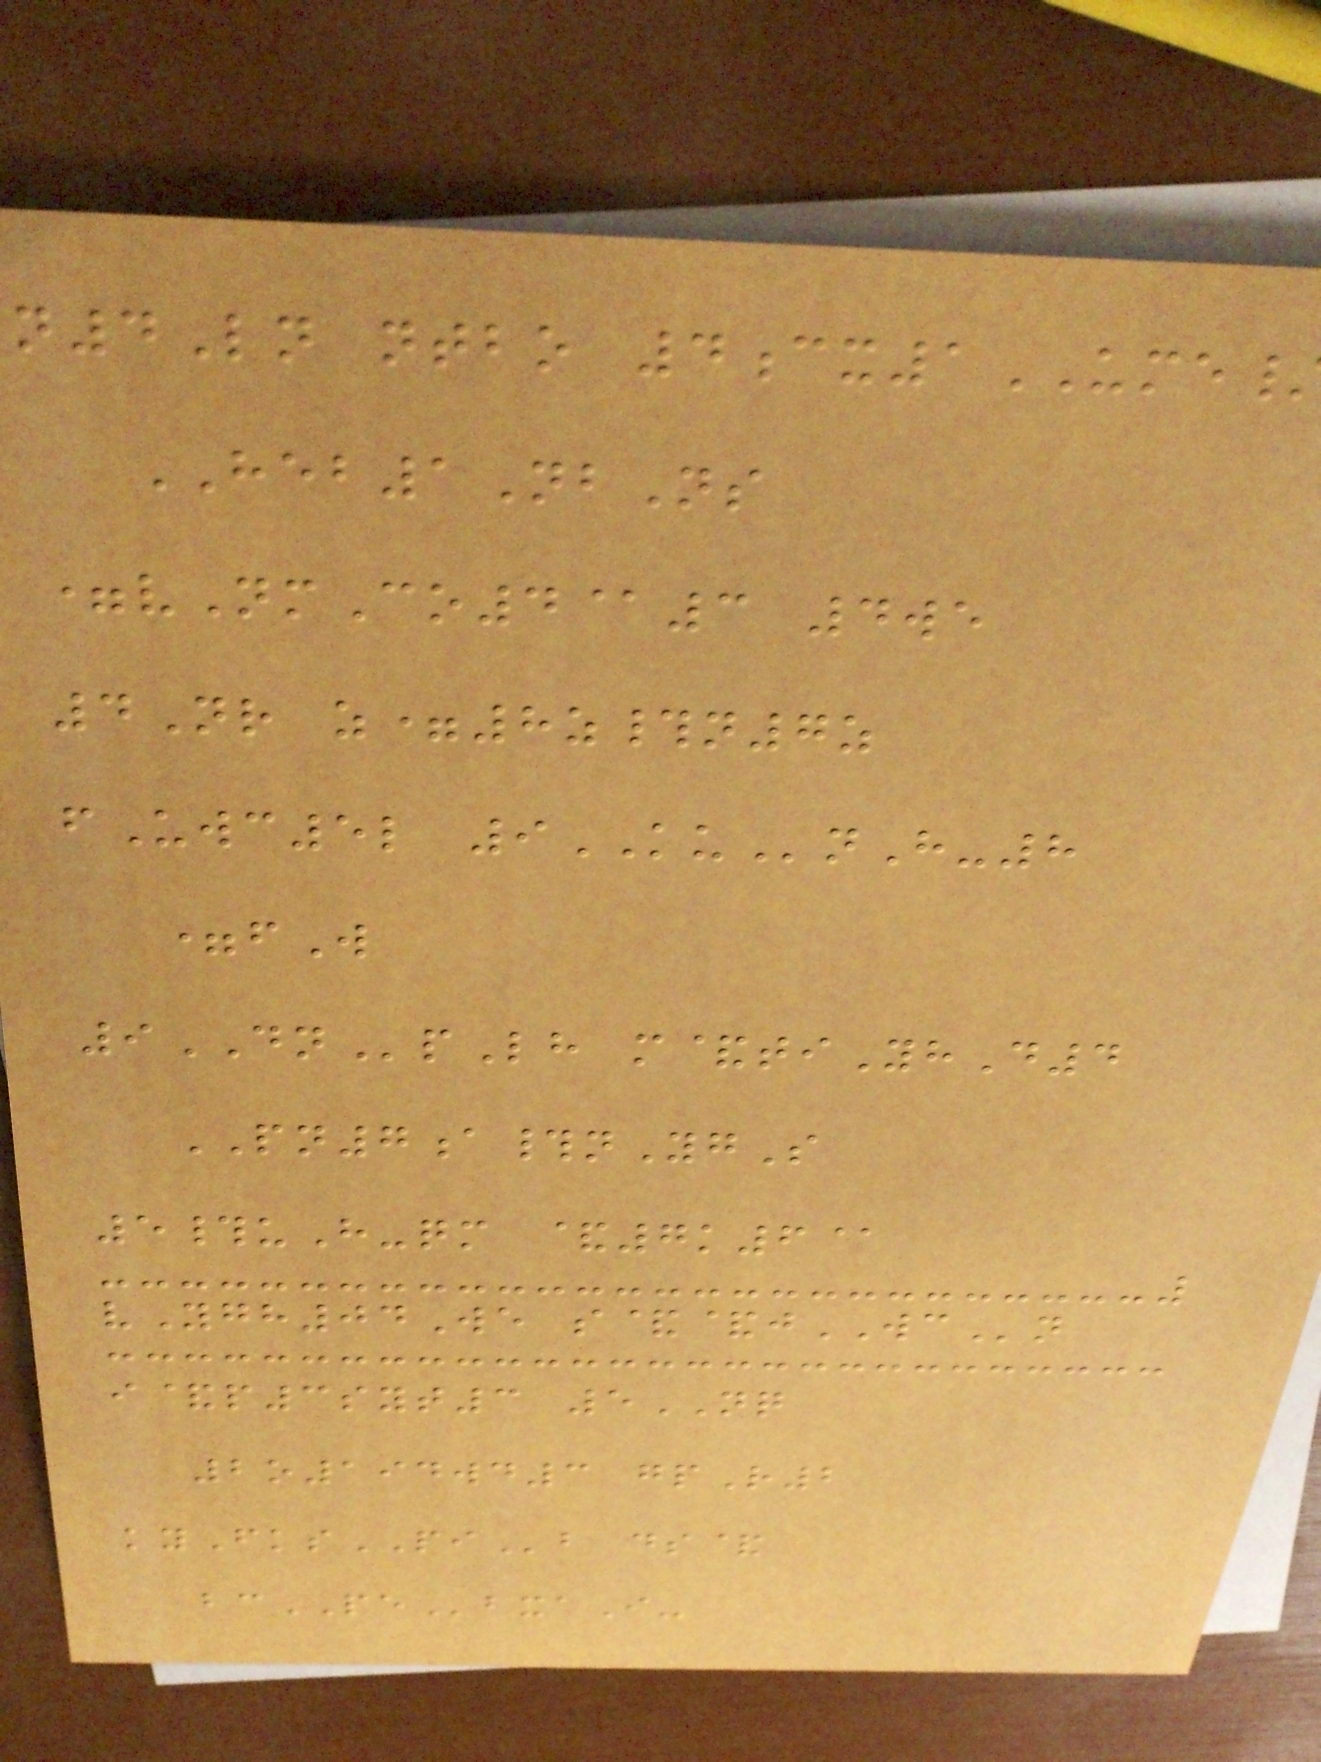n4Ln ntbo 4cx1UME
HEB1NbNs
=vNmCo4@3 4we
4Nr z=8z#n7z
fUwc5l 9KUnH-8
=fW
9DNpLh m&tiYhD4
PN7a#nYgS
5#uH-qm &7k6@
vYgh04We s&&jWCn
i&p3syt3 5NQ
2o194wd3 gpR2
kyFksPIb ds&
bcPEbxaI-
